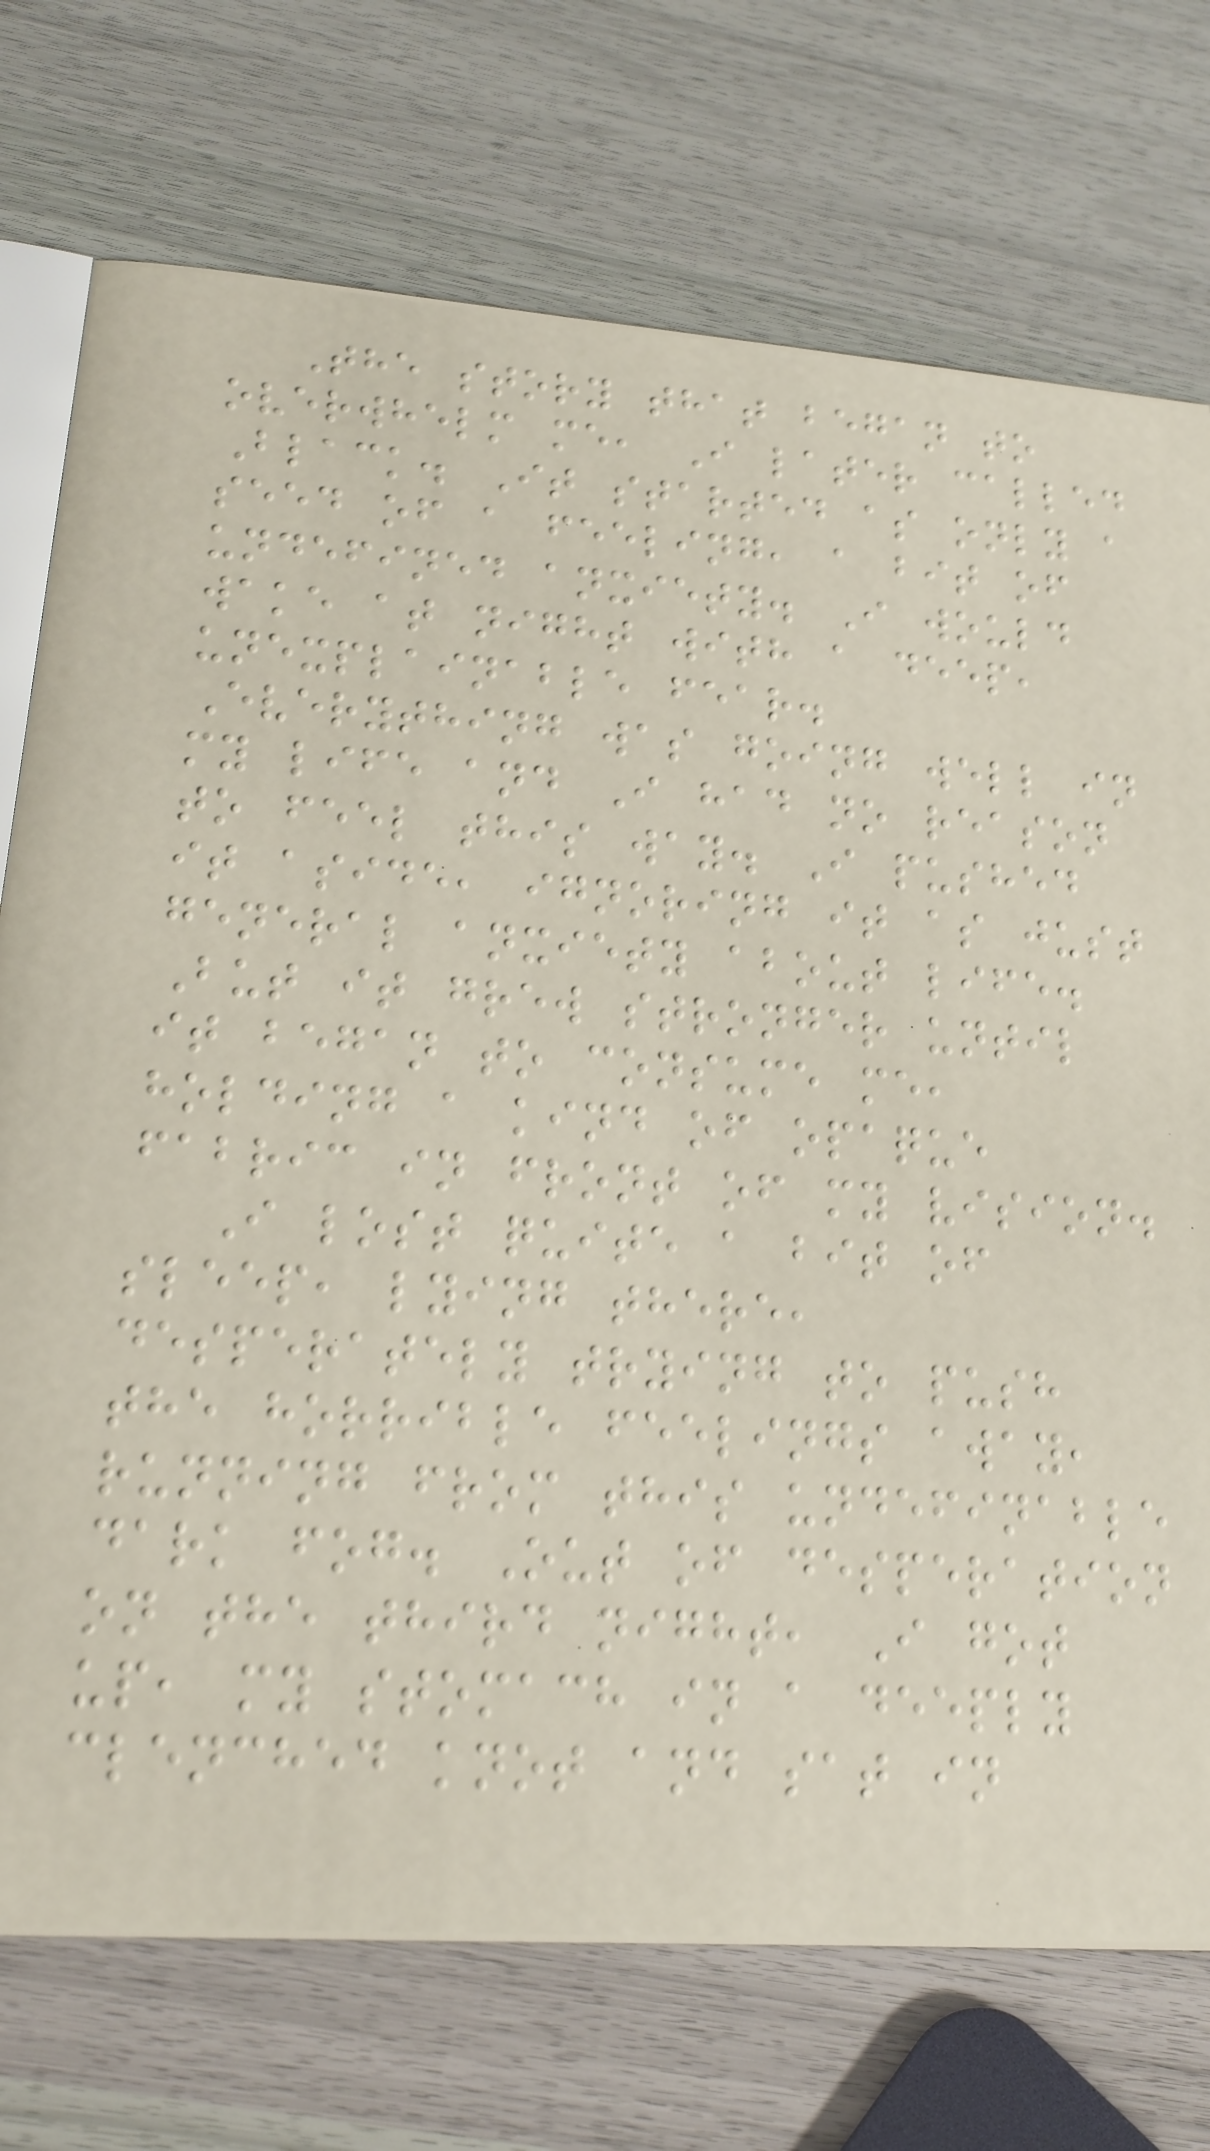The story that began to
overwhelm me, I later called
Black. It started as only a
seed of a feeling, a bit of
undefined anxiety. I would
wake at night with a deep,
unexplainable fear.
Everything was going well in
my life and I had no reason
to feel this way. I pushed
it aside, ignoring it as just
general anxiety about life.
But it grew stronger until
it began to consume me,
holding a kind of opaque
fabric in front of my vision.
I lost quite a bit of
sleep, lying there,
desperately trying to push
the horrible feelings away,
running from this undefinable
dark fog. Out of desperation
on the third night, I got
up, my stomach in a deeply
clenched knot and sat in
